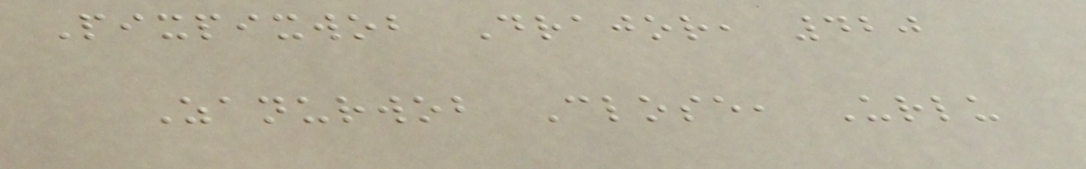Pixpixwob Drajor, 420
Zanurwob Close, Urlu
